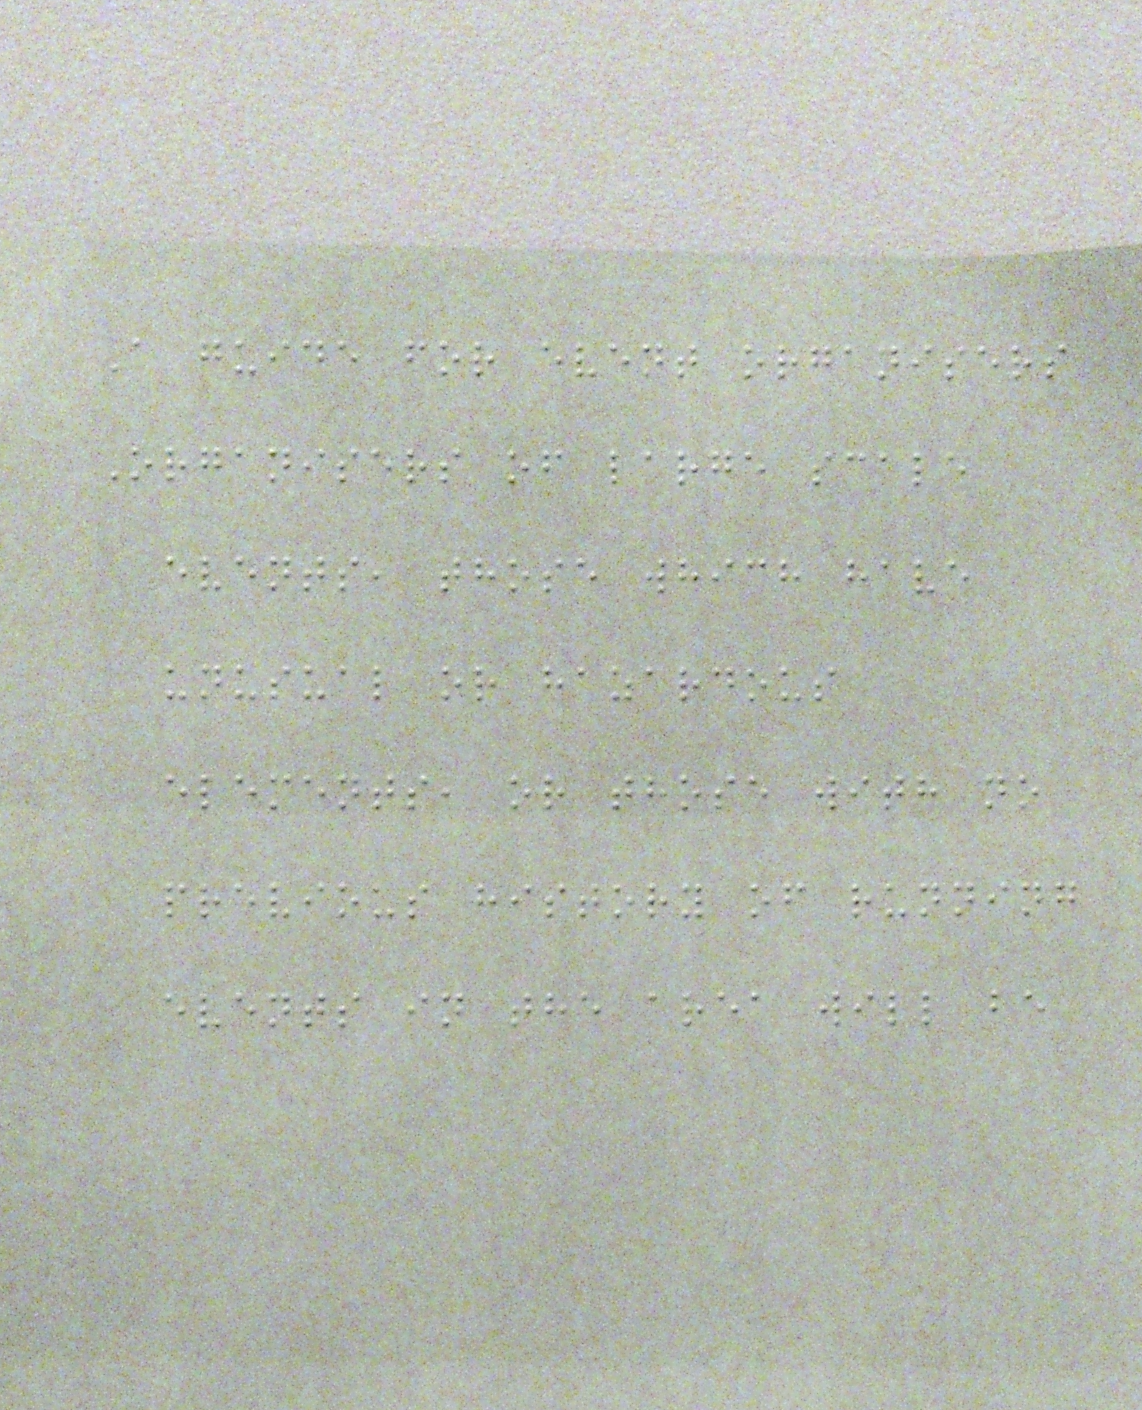A guide for event organisers
Organisers of large scale
events, those which have
unusual or hazardous
elements, or those with no
previous history of running
events in the area will be
